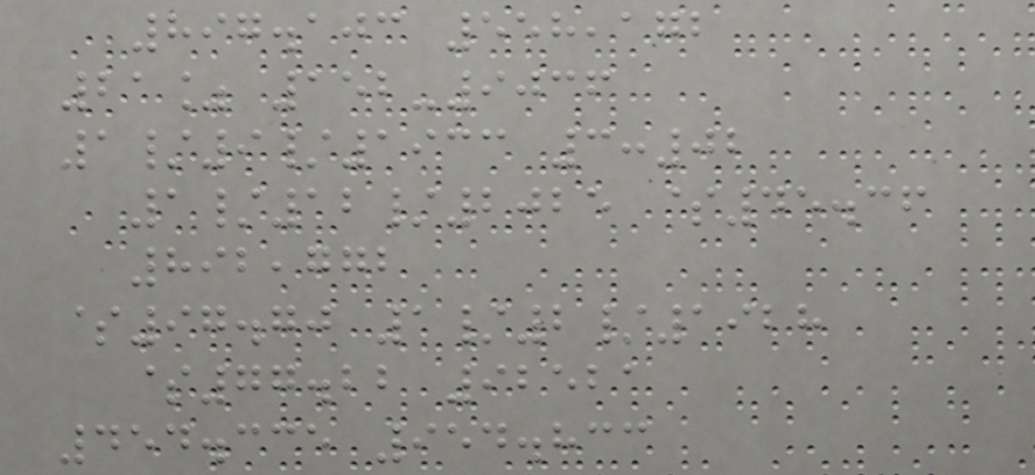897.103 558,172
21% 152-9036
1/9/1933 3:02
1/12/2025 $45.36
892,772
$97.70 1/2/1928
$77.22 92521
454.335 954.833
